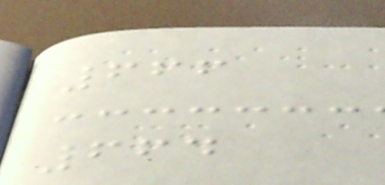666
664
